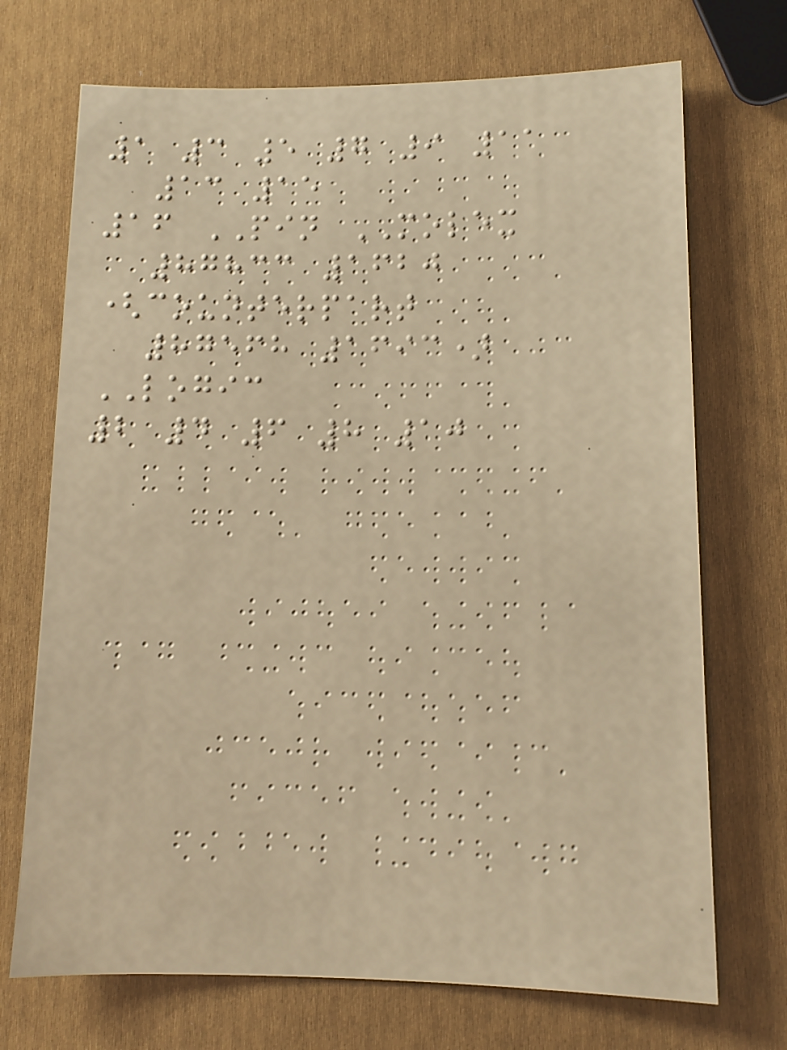1 3 5 7 9 11
13 15
16 PIN MOLEX
87833 1620
(counterpart
87568 1693)
LOGIC
2 4 6 8 10
